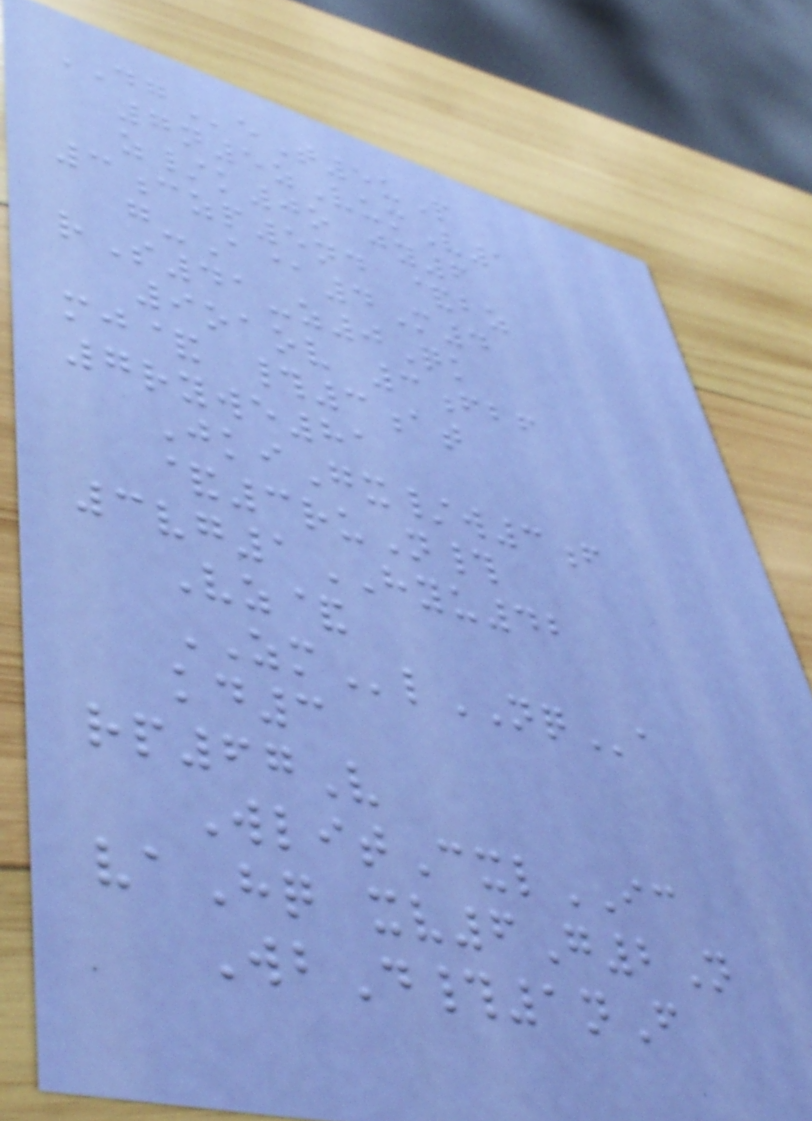DGeT5uP
7n5zVumV1
z/k0o jy6
3czp5nd &bz
g-A@4M4
rS41-z0Qk
9oaov 3fbf
mj& #3at
7rywe81
JkiGx/w3f
&3ruN#
3vg1HYU42
Vz&
ZMlNQa
kd3
rp67V
WlitCxlIC
vaHq xv6G2N
WbD#1nF
